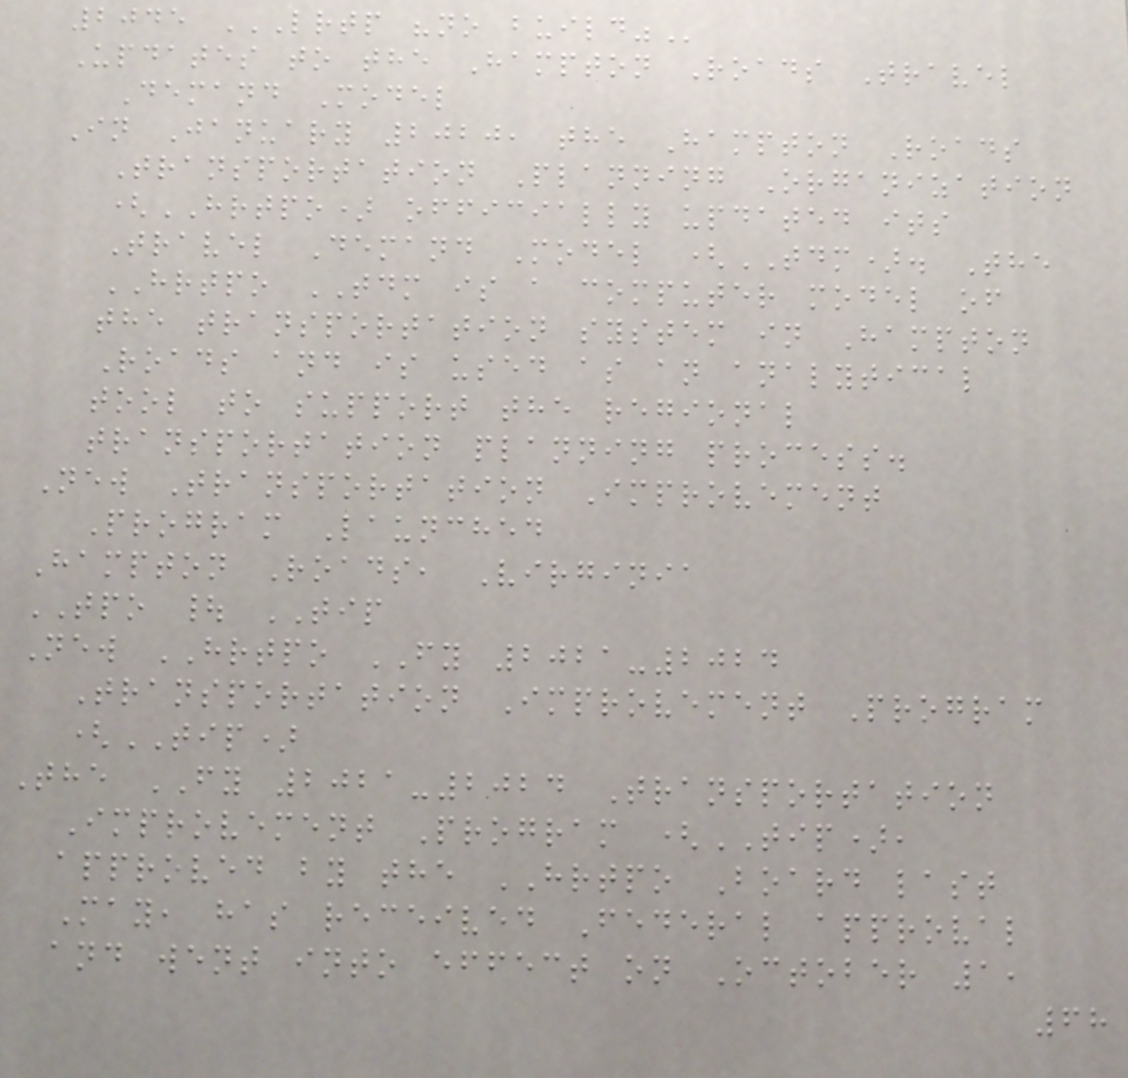2045 LRTP "NO BUILD"
Updates to the Hampton Roads Travel
Demand Model
In January 2020, the Hampton Roads
Transportation Planning Organization
(HRTPO) officially updated its
Travel Demand Model (TDM). The
HRTPO TDM is a computer model of
the transportation system in Hampton
Roads and is used as an analytical
tool to support the regional
transportation planning process.
New Transportation Improvement
Program Launched
Hampton Roads, Virginia
TPO | TIP
New HRTPO FY 2021-2024
Transportation Improvement Program
(TIP)
The FY 2021-2024 Transportation
Improvement Program (TIP),
approved by the HRTPO Board last
May, has received Federal approval
and went into effect on October 1,
68
